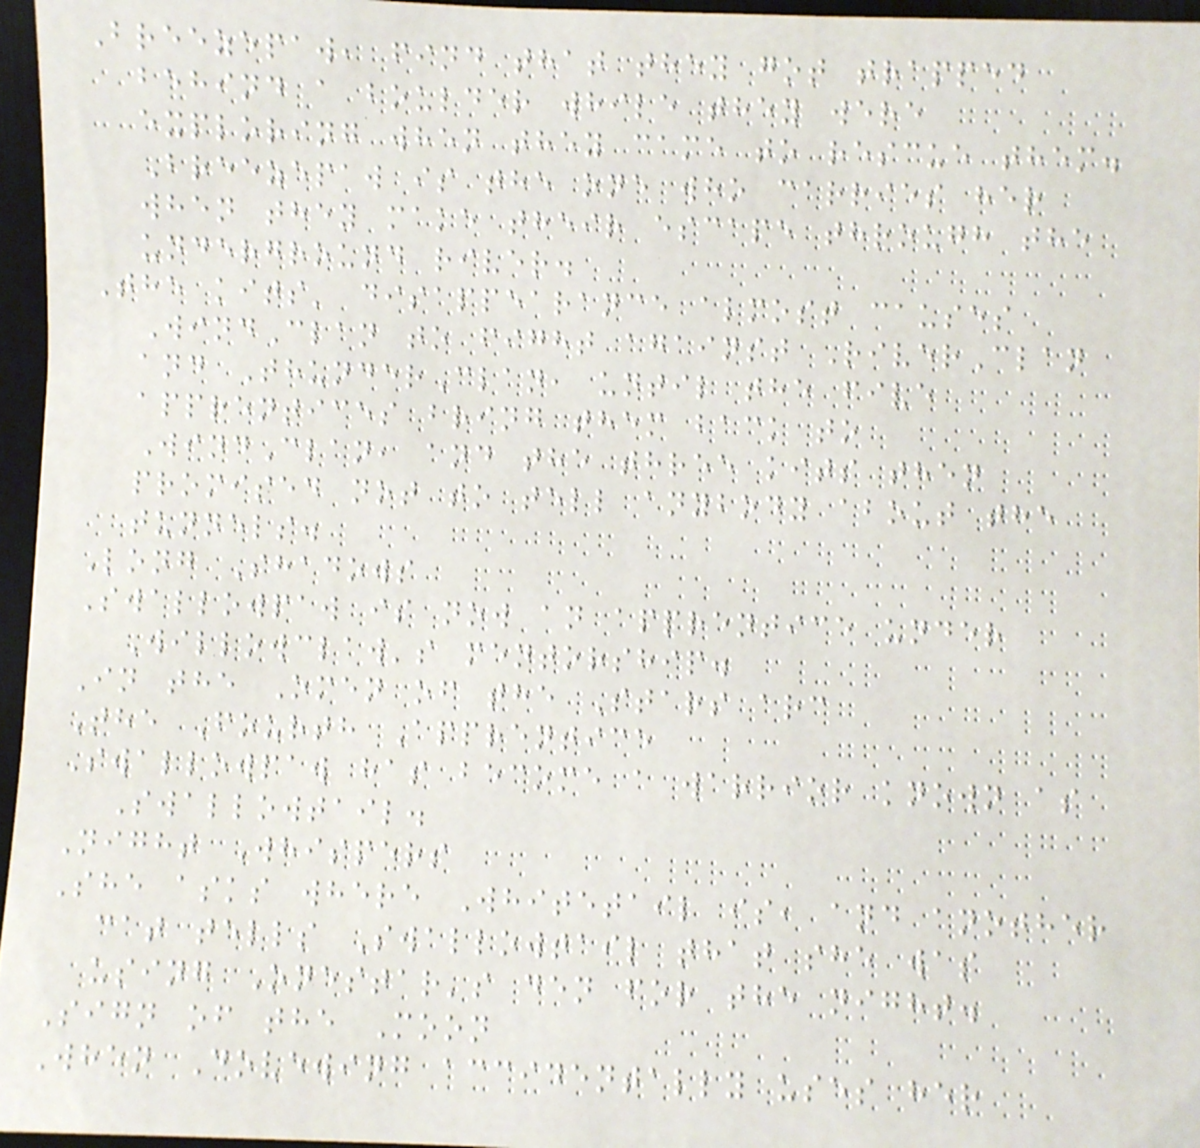Breezepaw, find that they got trapped
behind a boulder while they were
exploring when they came to rescue them.
Breezepaw is the one who carries her
when they make their escape through the
underground river.
The kits' disappearance almost causes
WindClan to fight against RiverClan
and ThunderClan, until the five
apprentices bring them back to
WindClan, and the three kits then
promised not to tell anybody about the
tunnels.
Long Shadows
Swallowpaw is now an apprentice under
Willowclaw's mentorship.
In the Omen of the Stars arc
The Fourth Apprentice
Swallowpaw has become a warrior known as
Swallowtail.
Night Whispers
She asks where Whitetail is, and another
cat tells Swallowtail that she was
using Onestar's den for the night.
Sign of the Moon
When Dovewing accidentally uses her
